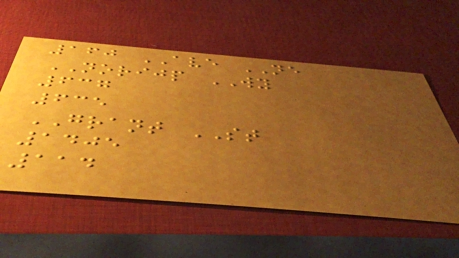160 AVE NE
NORIJP WY
637
635
GRANT ST
1405
114
